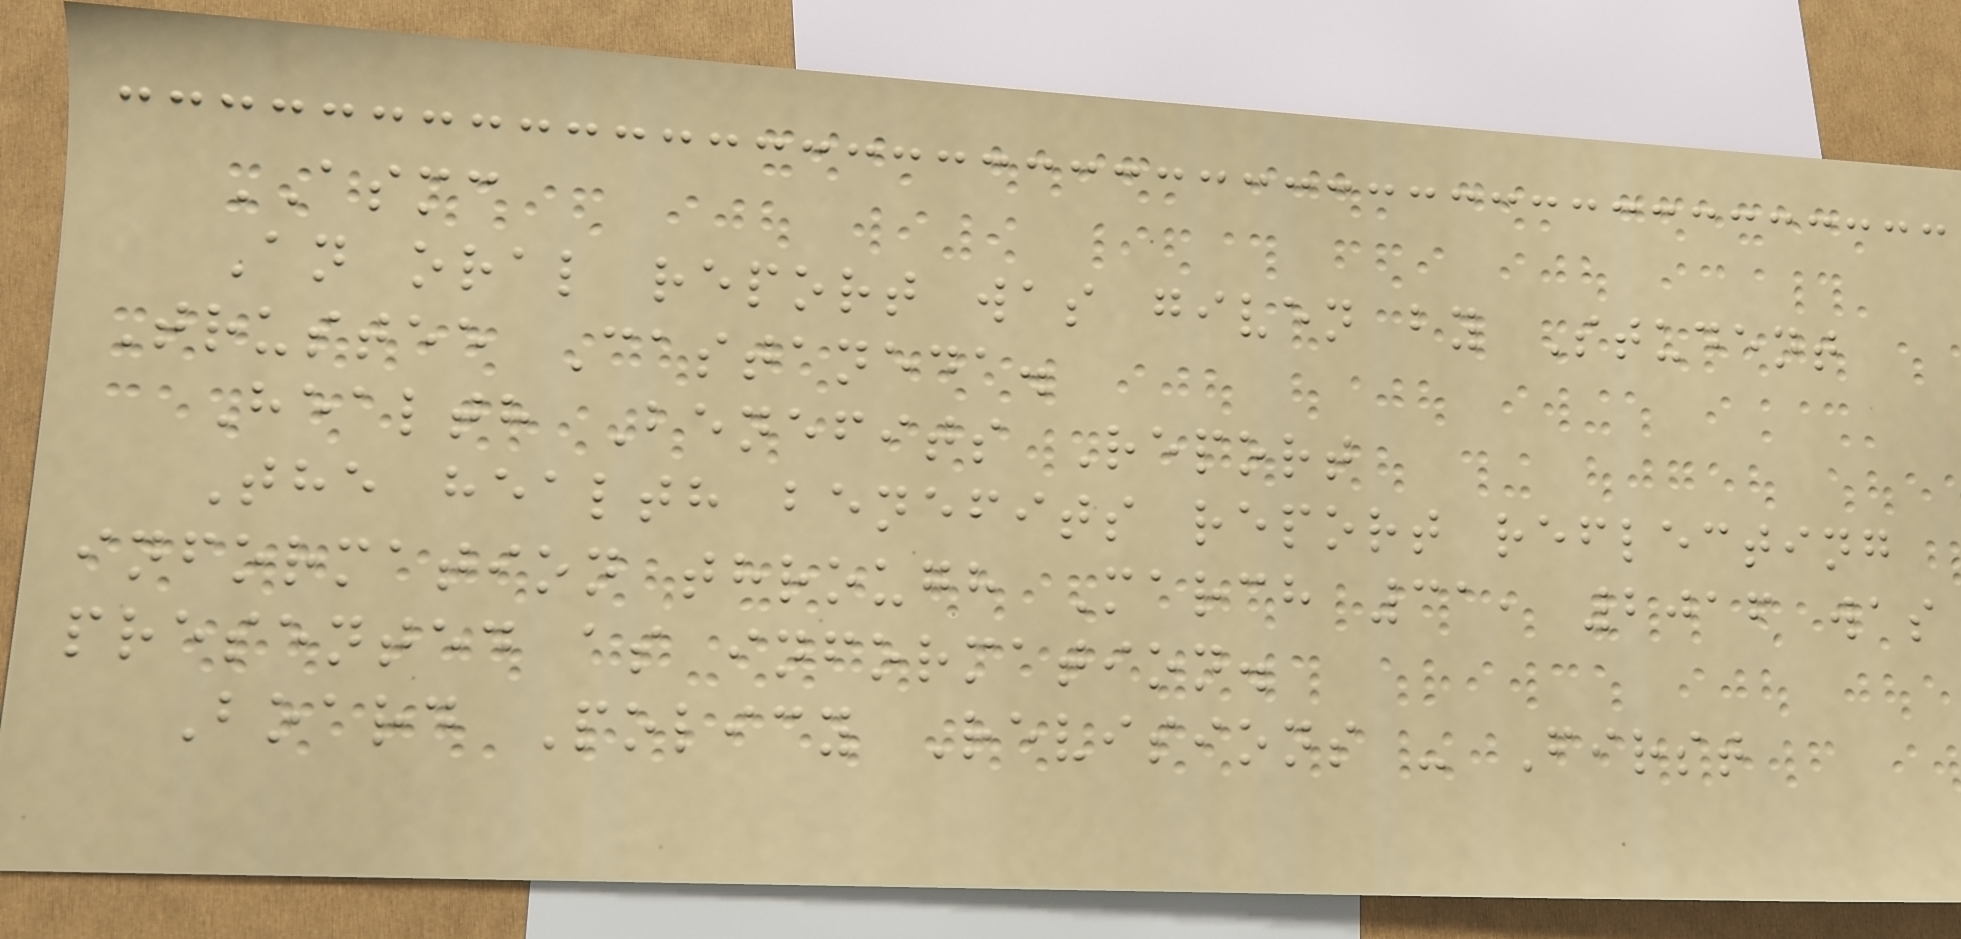ASMC
An oral report was given by Student
Trustee Castaneda.
Health Benefits Report
The health benefits report reflecting
information through March 31, 2016 was
presented as information.
Board Policy Revisions - First
